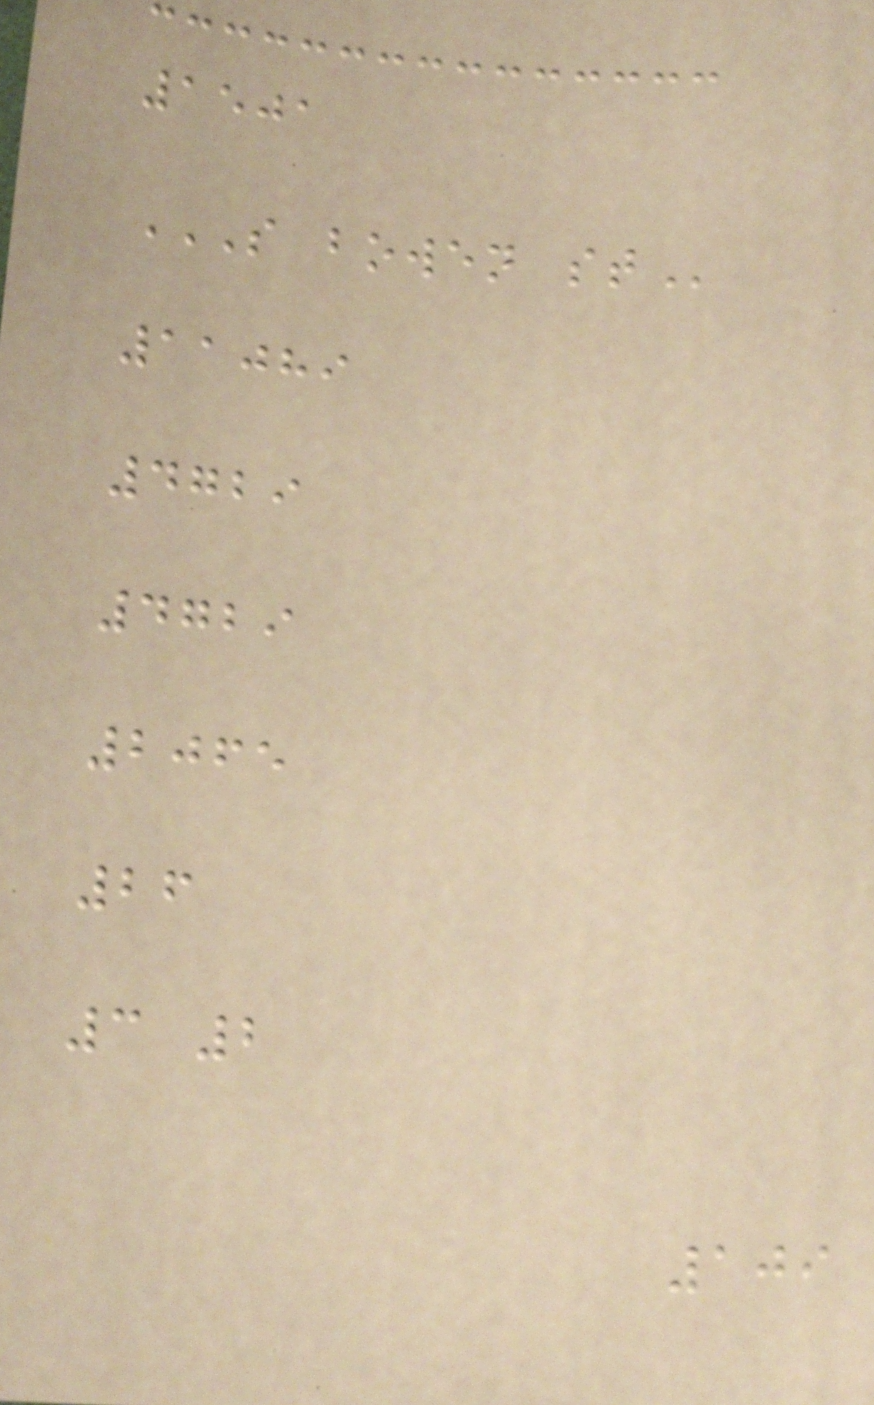1501
S BOWEN ST
11089
4729
4729
2065
26
3 2
109
